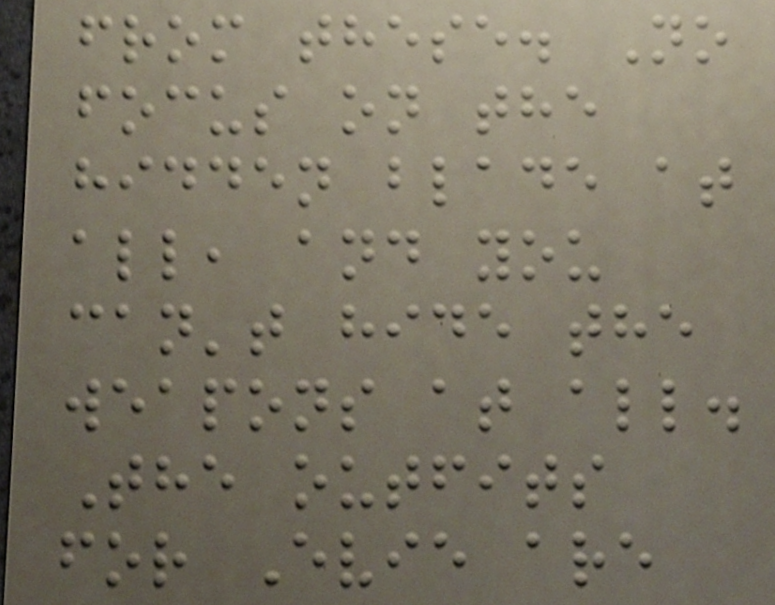from these. No
focus on the
hidden blade at
all, and you
can't hide the
weapons at all.
The outfits
for Evie are
